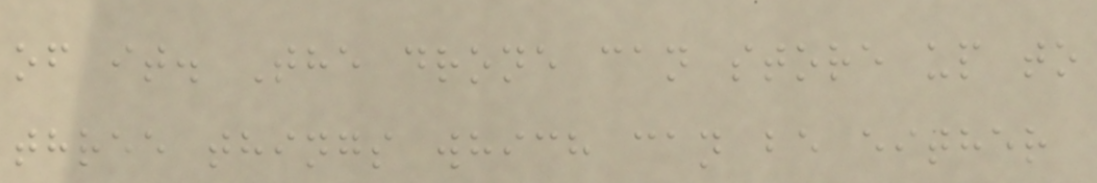of it. The drone can store up to
three things which can be either
